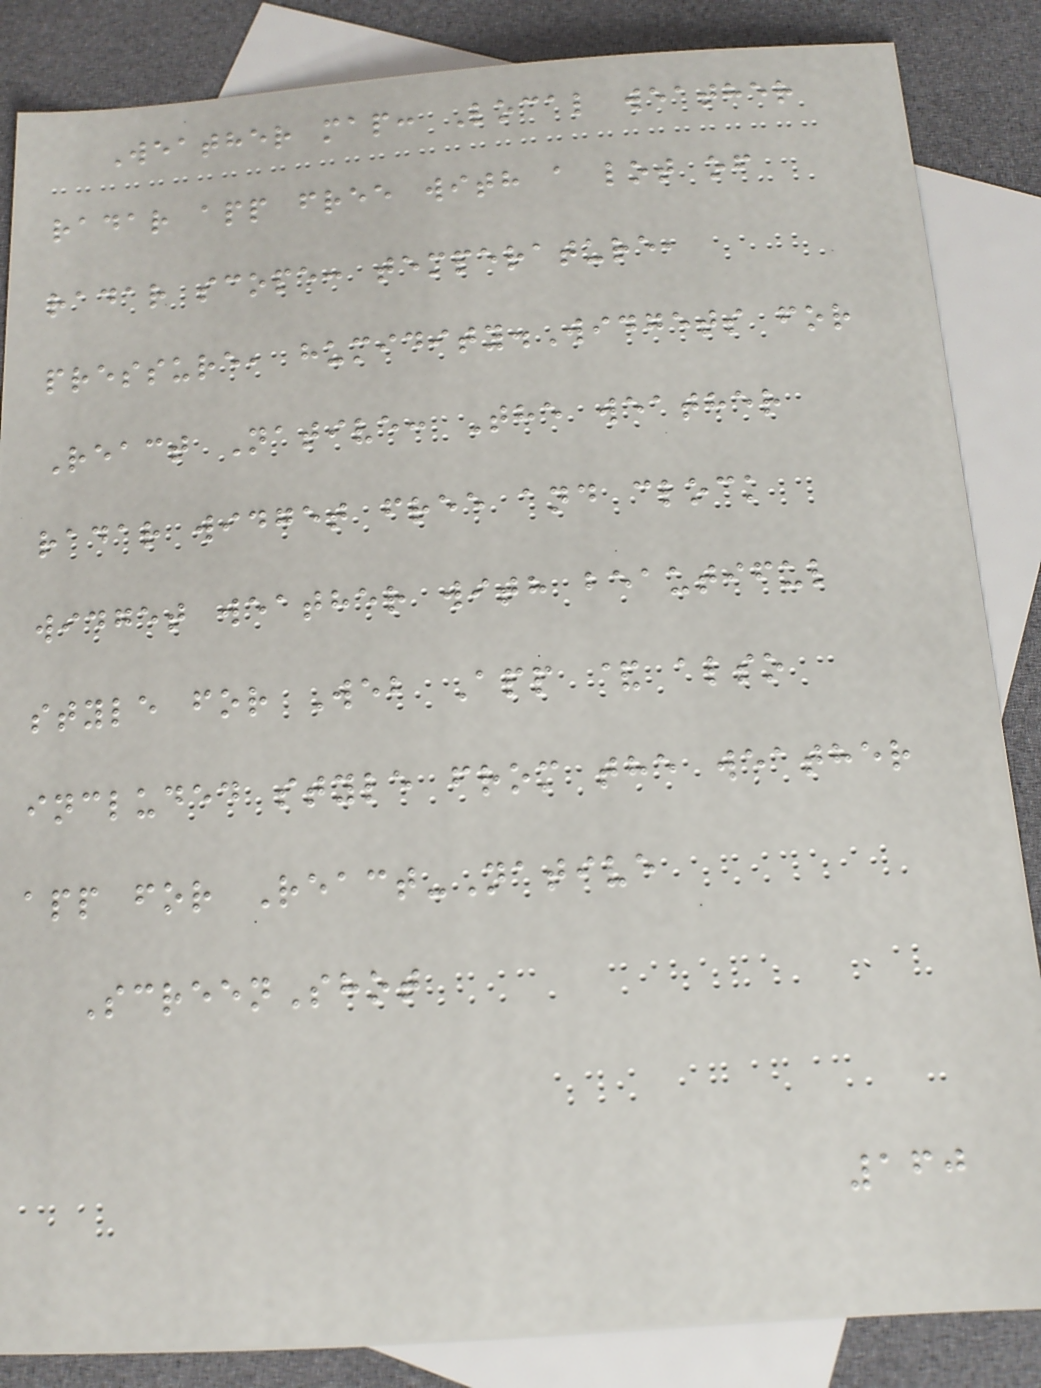Weather map: Local weather
radar app free with a lot of
radar scope: temperature,
pressure, humidity.Widgets for
React Native: The weather
radar widget free and clock
widget weather with beautiful
style for Web App & also
included style from the weather
app for React-Native
ScreenShot
160
